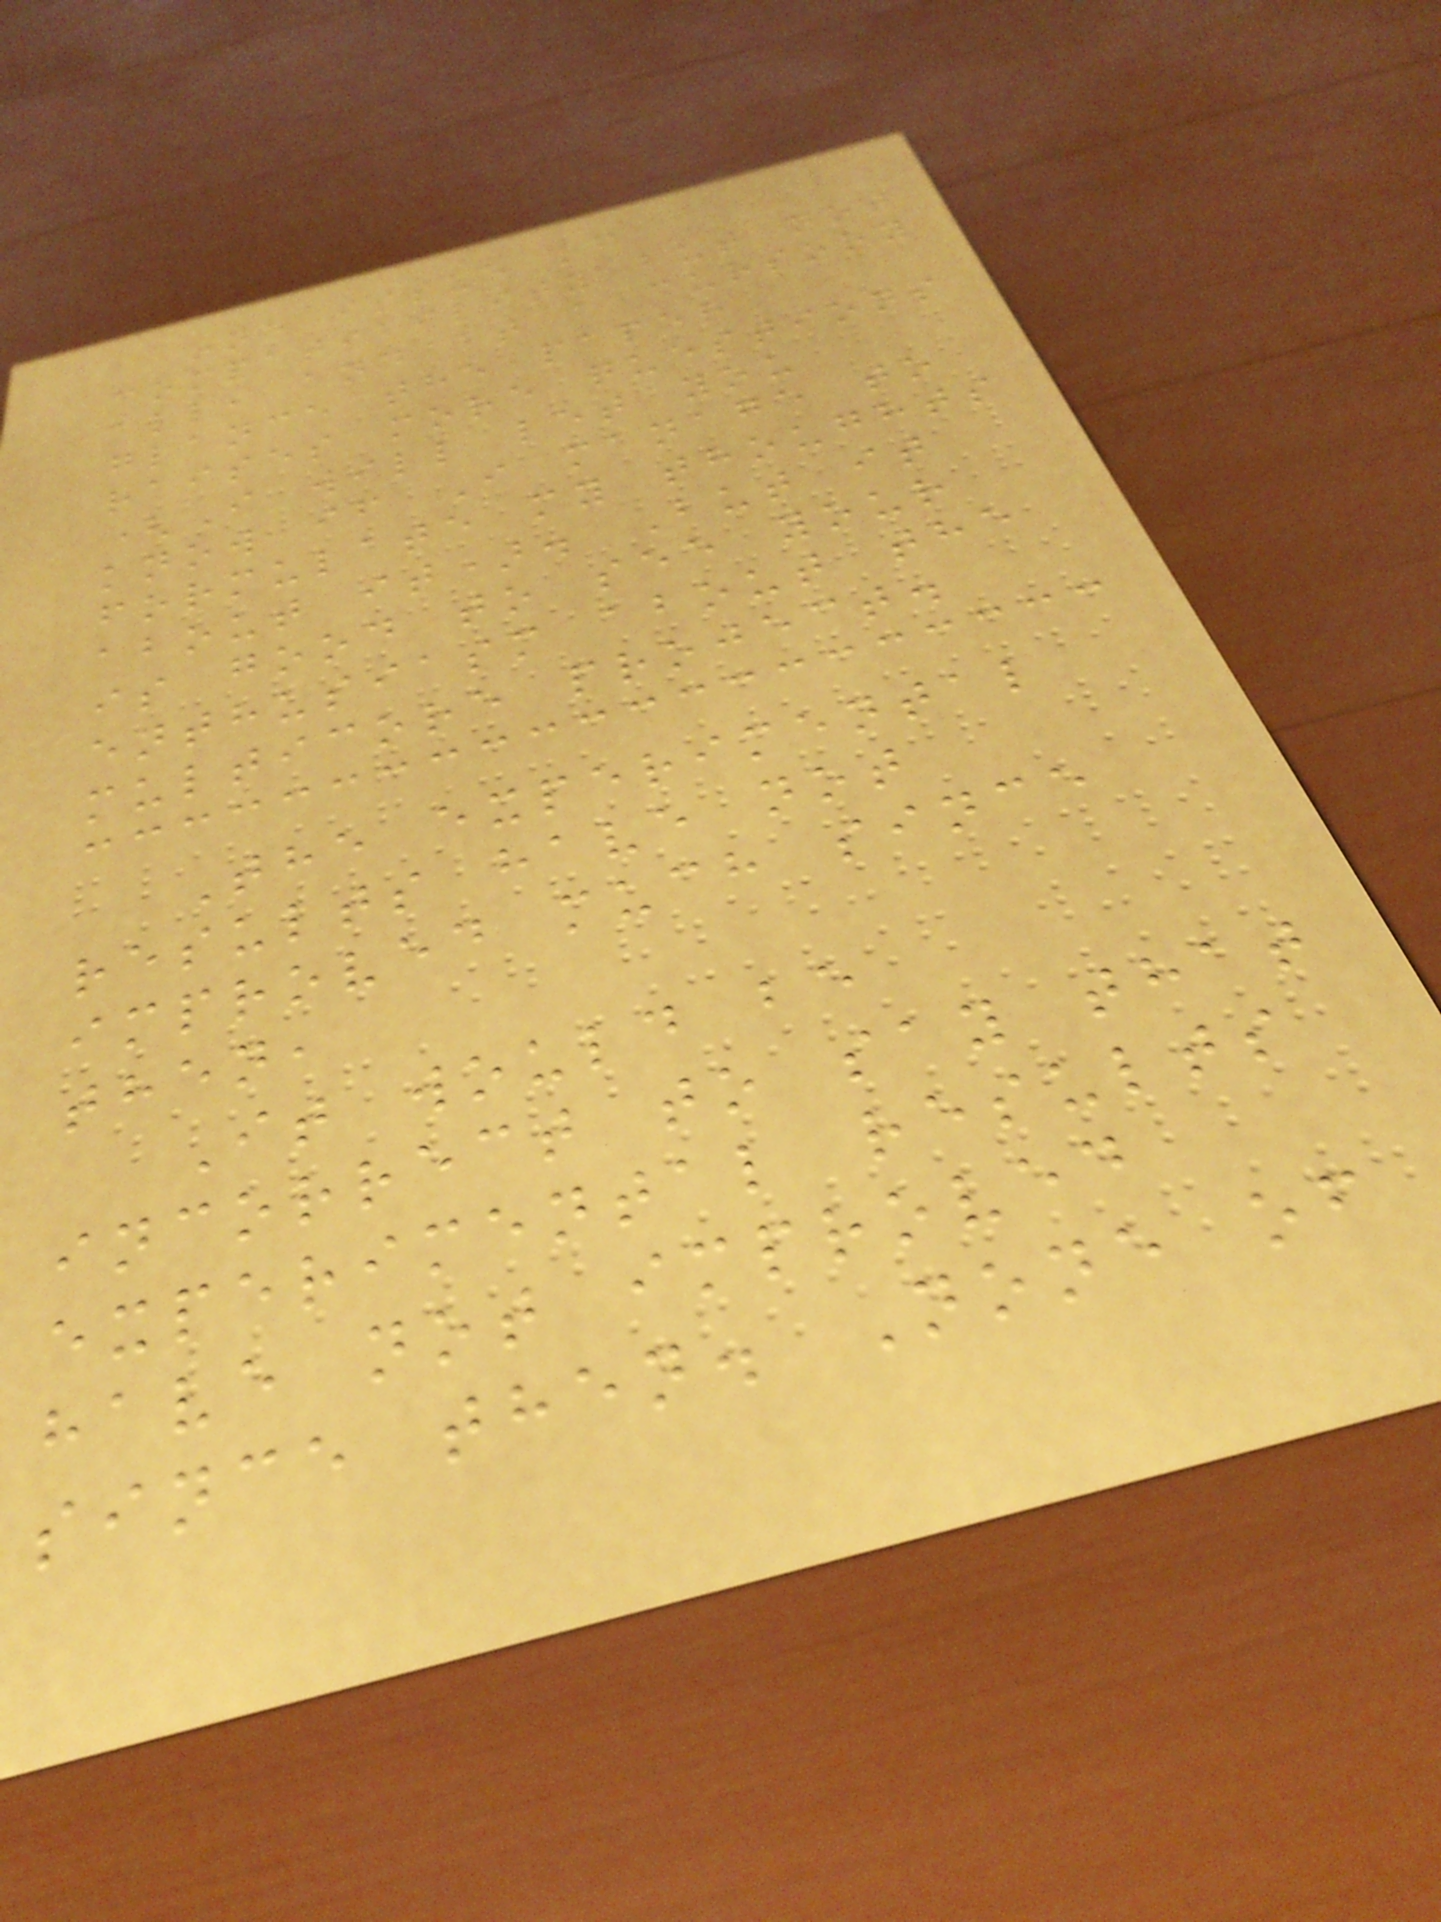one issue of
compatibility but not
all, and at a cursory
glance the paper
raises more questions
(I will let you
know if I manage to
formulate my thoughts
about it). But it
is good to see your
enthusiasm about the
multicore project.
The experimental
results have not
improved much since
then,
It would be
incorrect to say that
experimental results
have not improved
since then. None of
